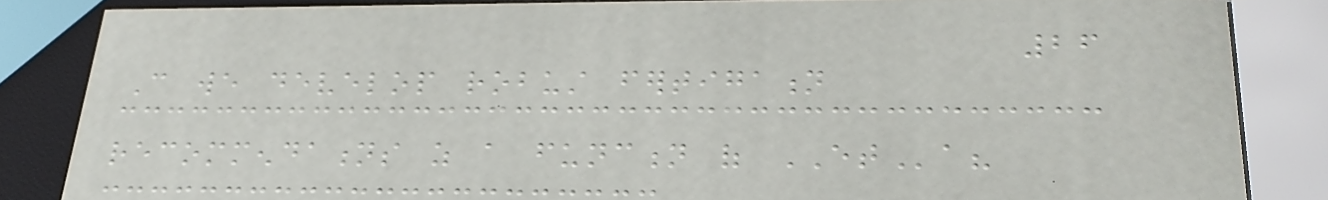26
Can we develop robust fertigation
recommendations as a function of ETa?
